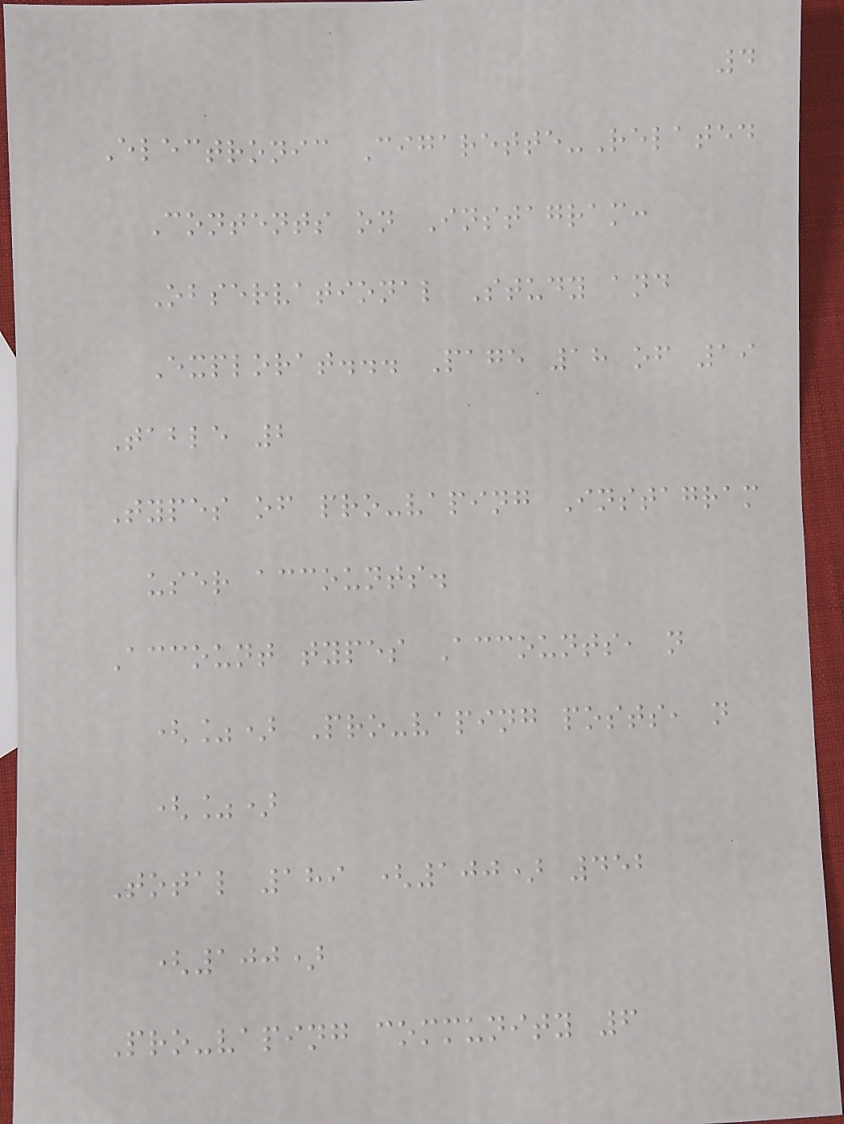4
Electronic Cigarette-Related
Contents on Instagram:
Observational Study and
Explorat... Page 18 of 19
Table 2
Types of pro-vaping Instagram
user accounts.
Account types Accounts, n
(%) Pro-vaping posts, n
(%)
Total 189 (100) 452
(100)
Pro-vaping community 6
